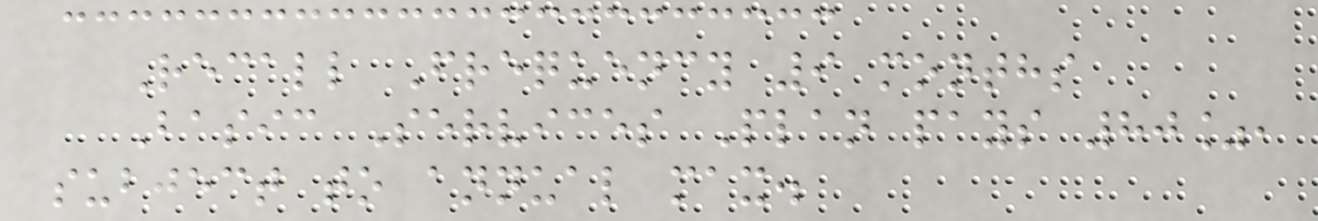Recall Frequency 9 months
Basic Services Plan pays 80%,
subject to annual max.
